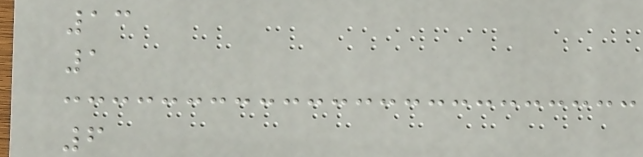13
1
6
